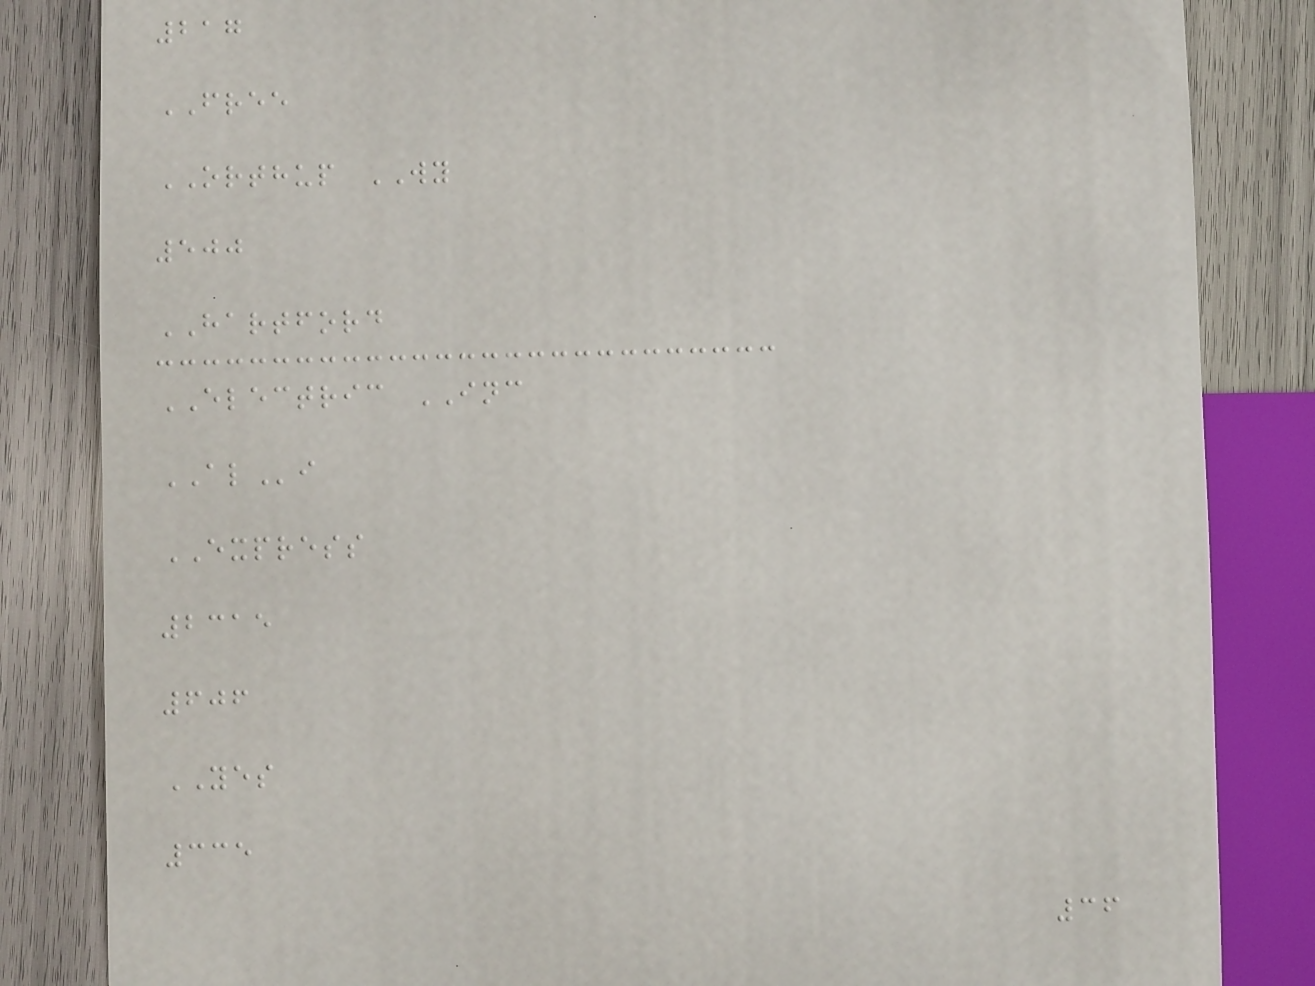217
FREE
ORTHUP WY
500
HARTFORD
ELECTRIC INC
ALi
EXPRESS
2315
606
YES
335
36
